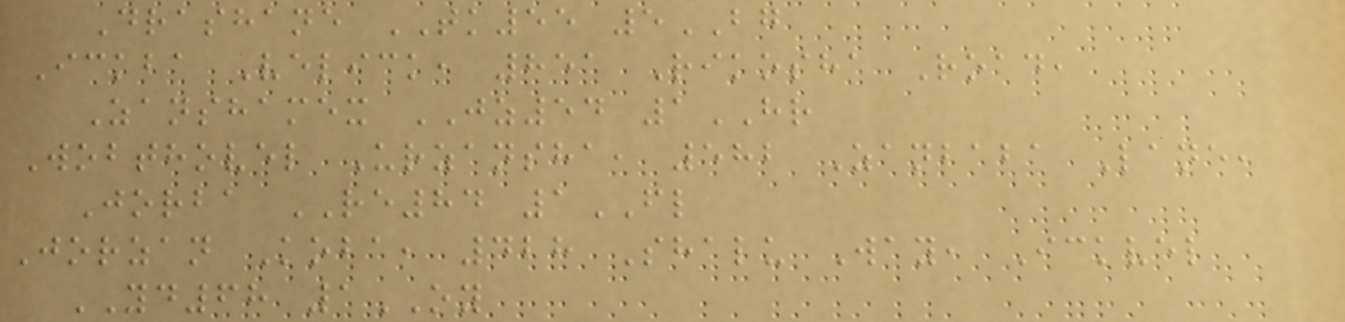Drashane TK55 5BG
Ickba Velick, 851 Rikosha Road,
Zanshamex JZ54 1HR
Wobthovel Urzansha, 582 Zanbaba Lane,
Jorba RE84 1FL
Jorzan Koba, 428 Shalu Way, Ickvel
YD68 1OY
